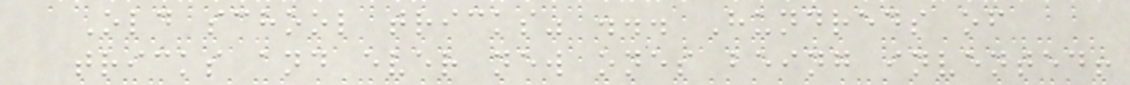Old school tricks" ... Hundreds of
tricks and ever new ones being invented!
